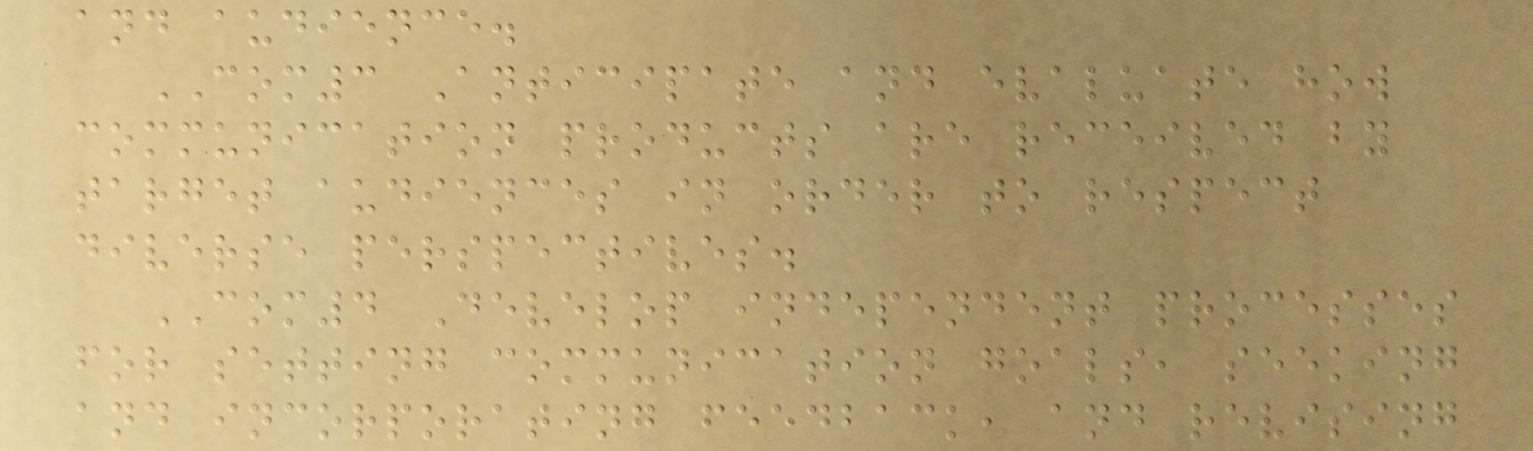and audience.
COM3 Anticipate and evaluate how
communication products are received by
target audiences in order to respect
diverse perspectives.
COM4 Develop independent processes
for setting communication goals, seeking
and incorporating feedback, and revising
